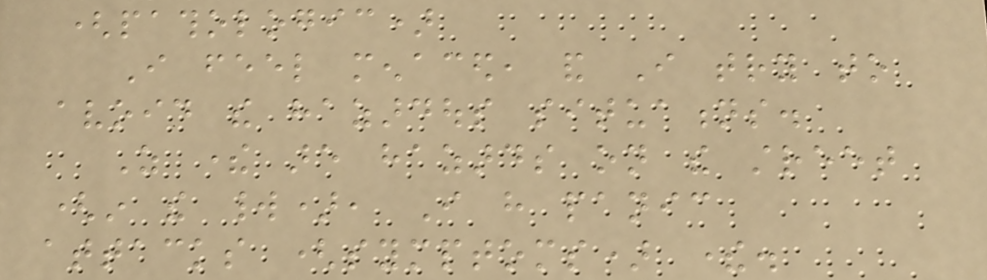(pathologic)
I feel menaced, and I try to
avoid the hazardous situations.
As there are hazards on the street
(in the world), I have panic
attacks (symptoms) there.
